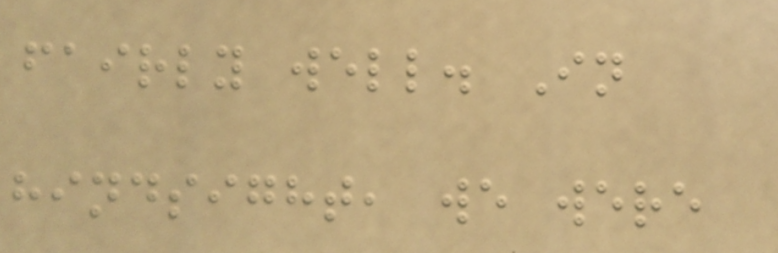fairly well. In
hindsight, we were
